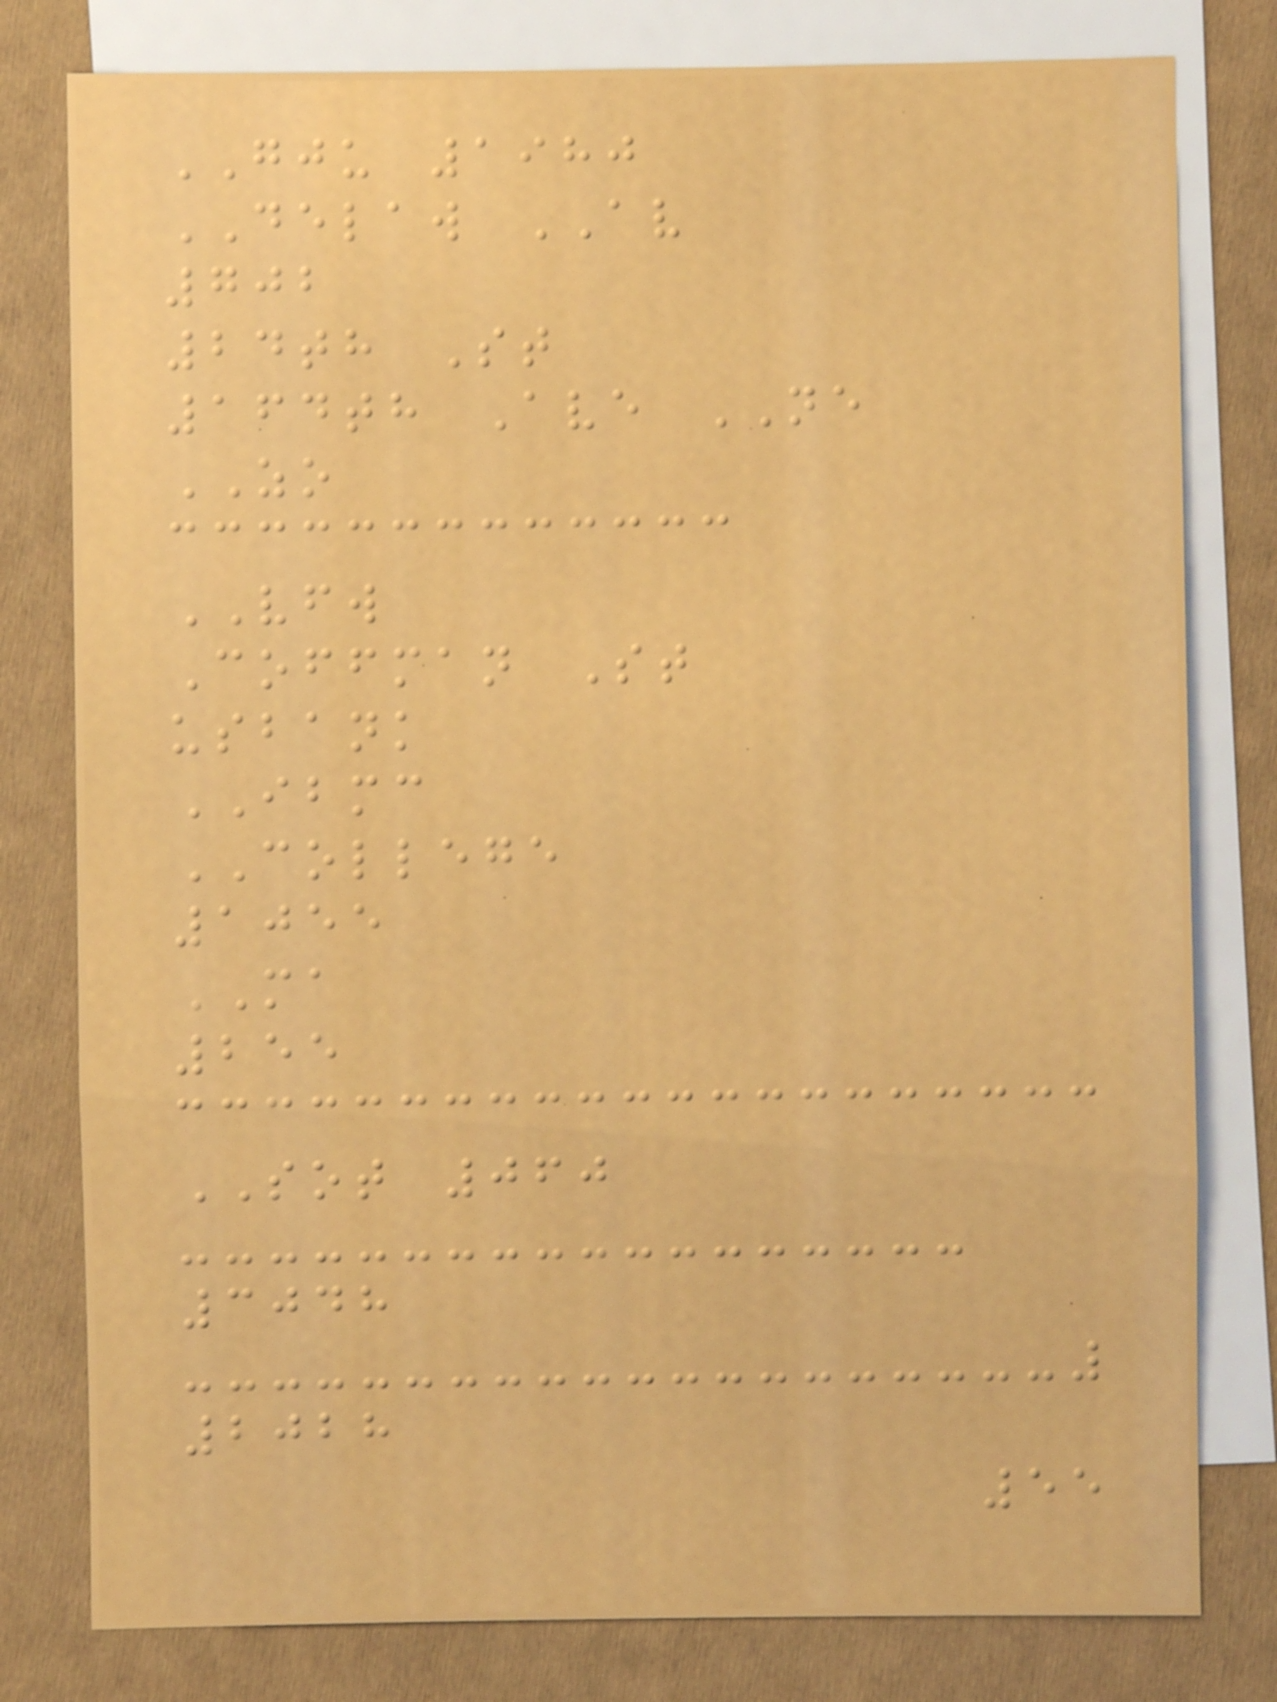GJU 1980
DELAW AV
702
24th St
164th Ave NE
ZO
VFW
Coffman St
usbank
IBMC
COLLEGE
1055
MA
255
SOT 060
3048
2028
55
